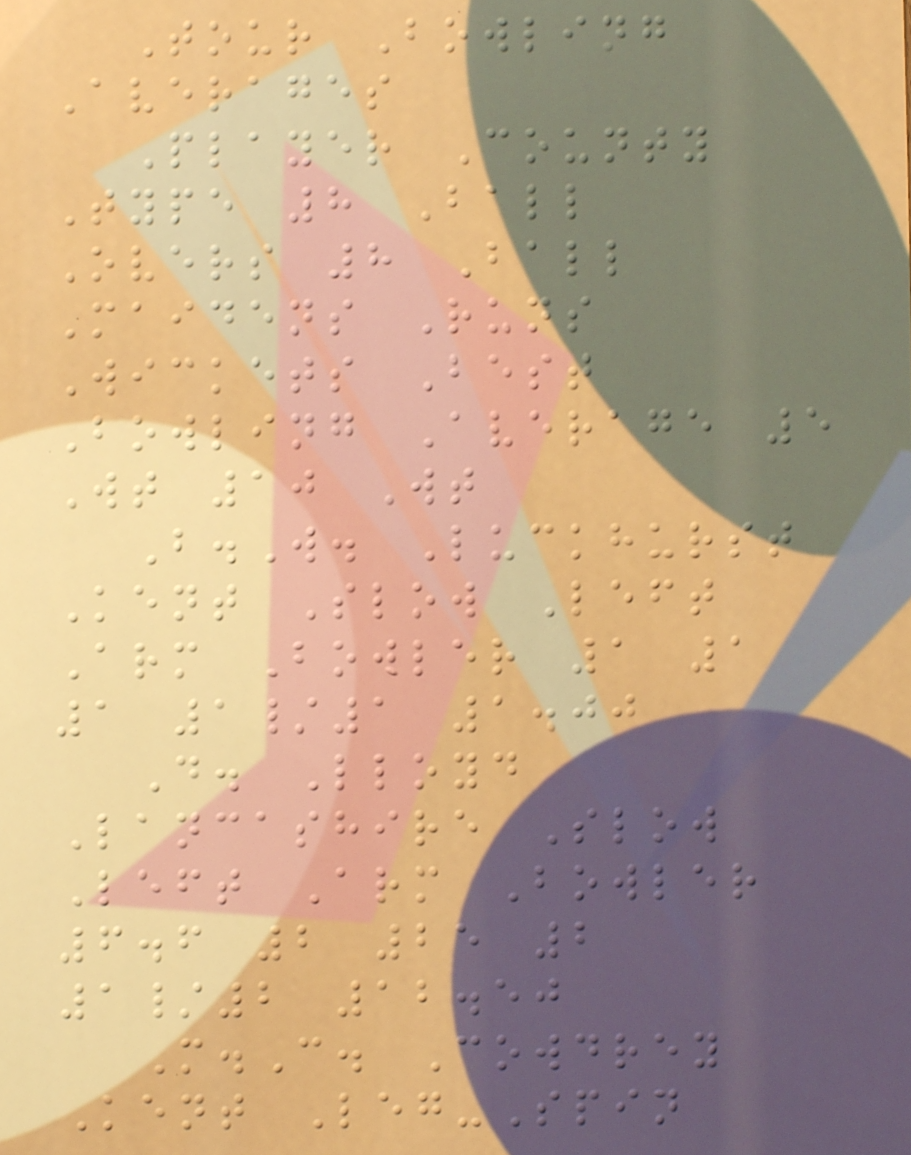Tour Bowling
Averages
Player County
Type 8 Ball
Overs 8 Ball
Maidens Runs
Wickets Best
Bowling Average 5
Wt 10 Wt
B.W. Luckhurst
Kent Slow Left
Arm Bowler 1 1
1 1/1 1.00
D. Lloyd
Lancashire Slow
Left Arm Bowler
6.6 2 25 2
1/2 12.50
M.C. Cowdrey
Kent Leg-Spin
